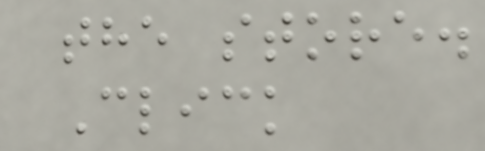the store.
Click
